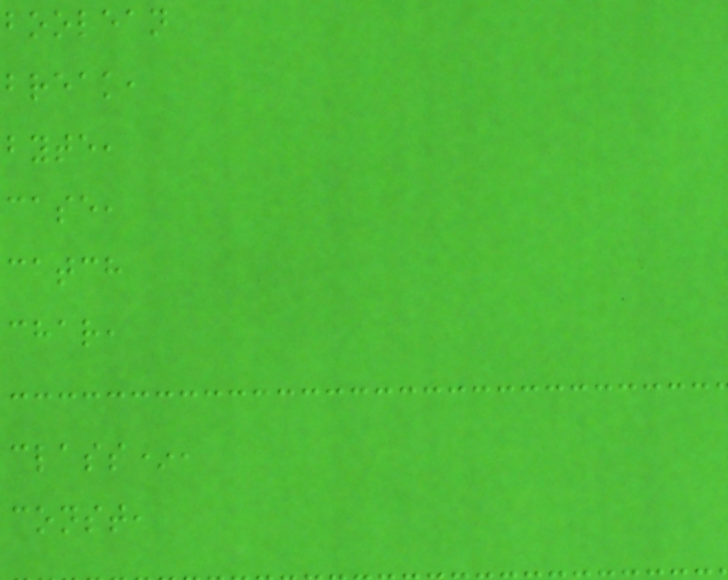boolean
break,
byte,
case,
catch
char,
class*,
const,
